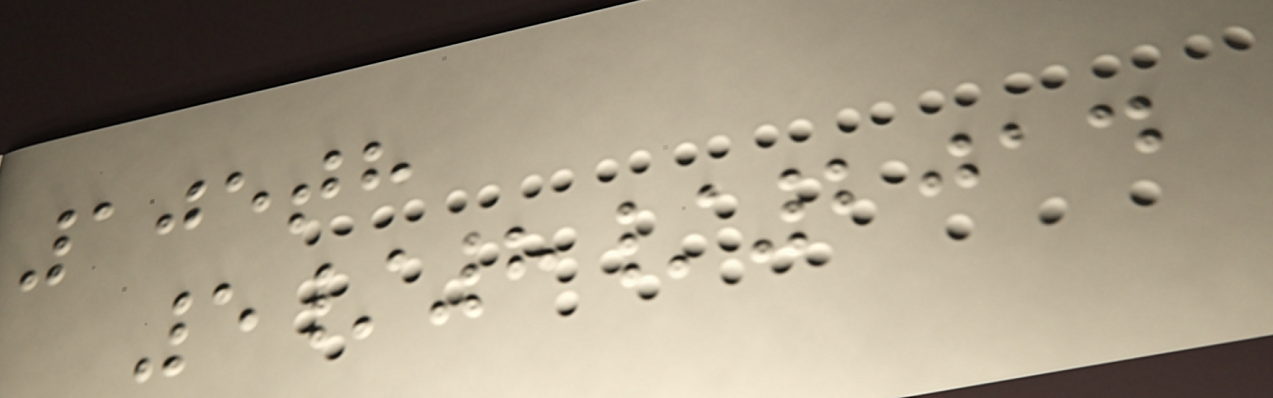105th
5/8/2014
